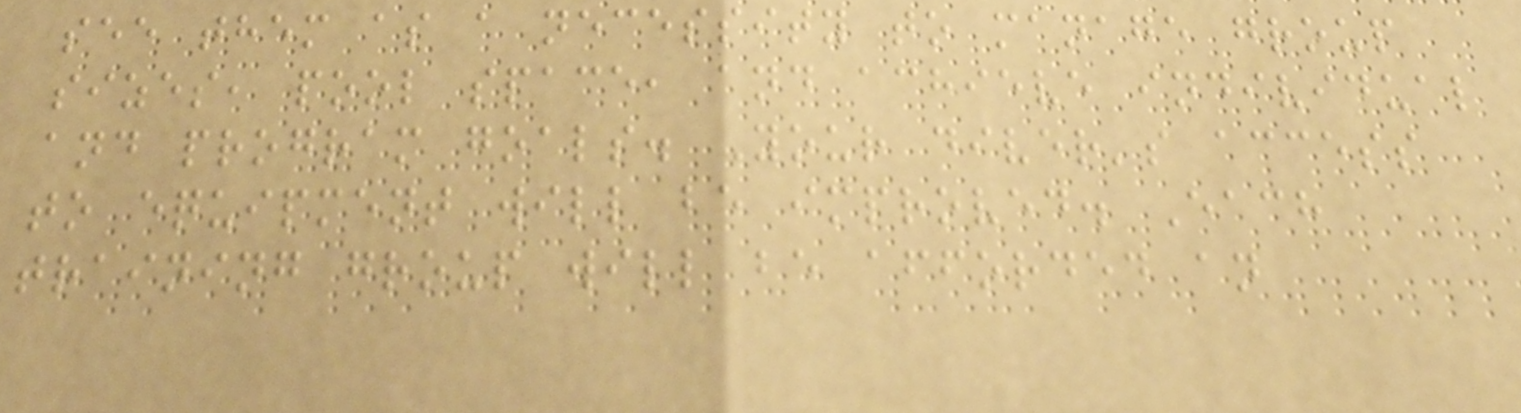see them as a necessity to manage group
sizes, pool space, and achieve individual
and program goals. Your diver's access
to equipment will be improved. Each
training group will be afforded an
